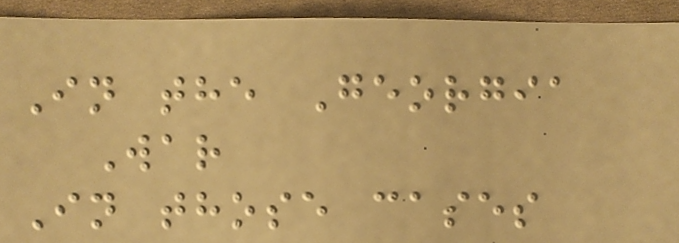In the Georgia
War
In those cases
